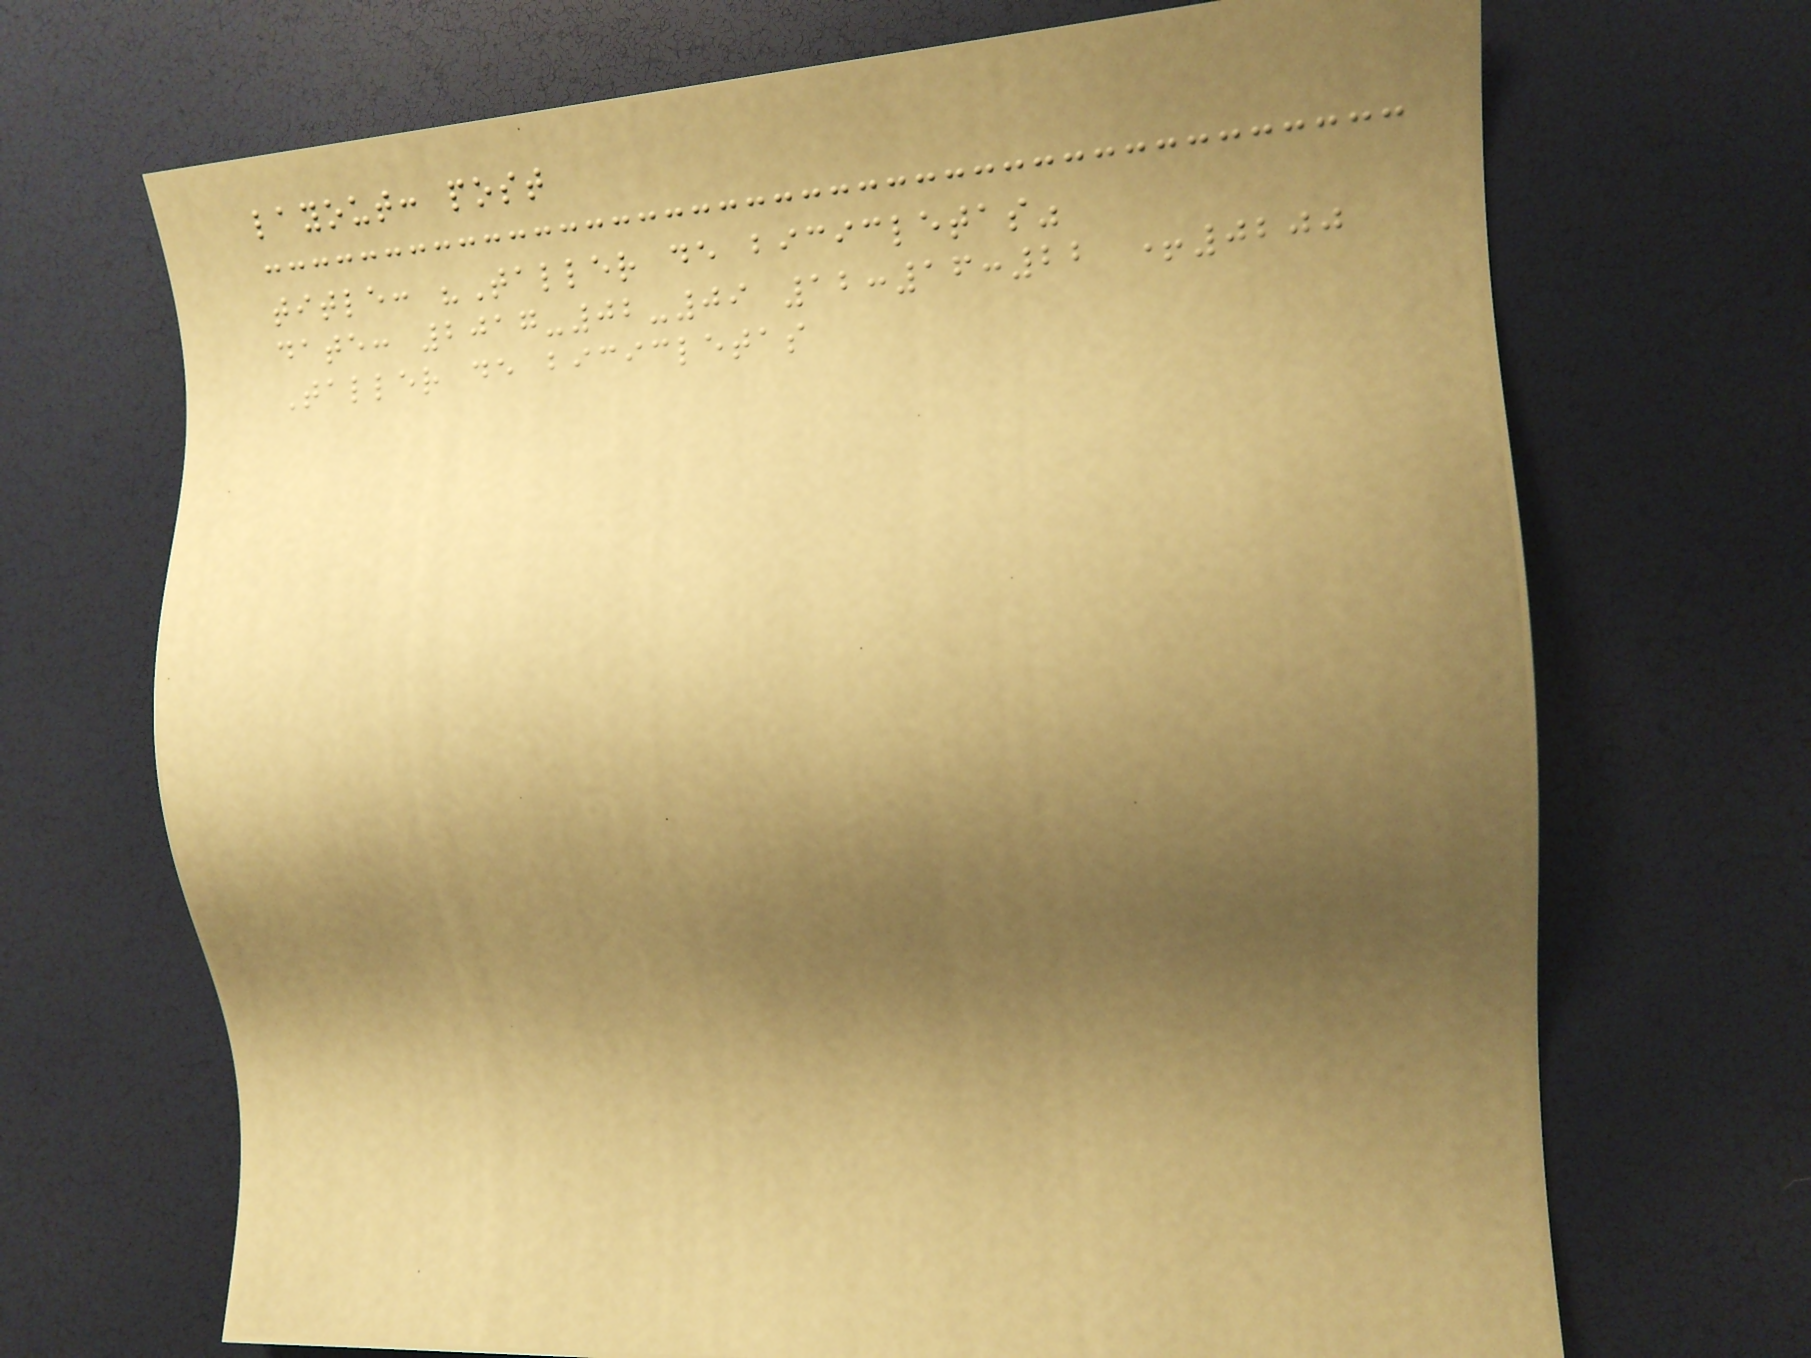layout: post
title: "Taller de bicicletas"
date: 2017-02-09 12:16:22 +0200
Taller de bicicletas
